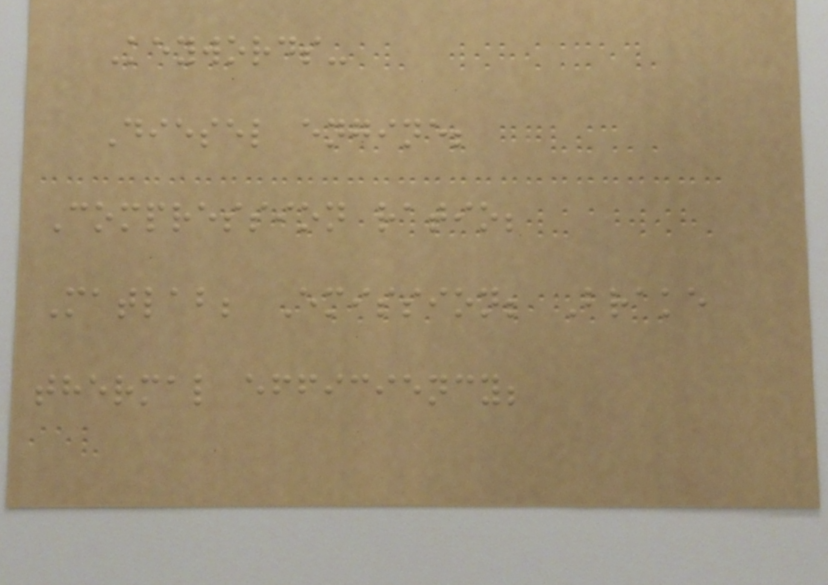Keywords-
Diesel engine;
Compression ratio;
Matlab; Emission; Brake
thermal efficiency;
